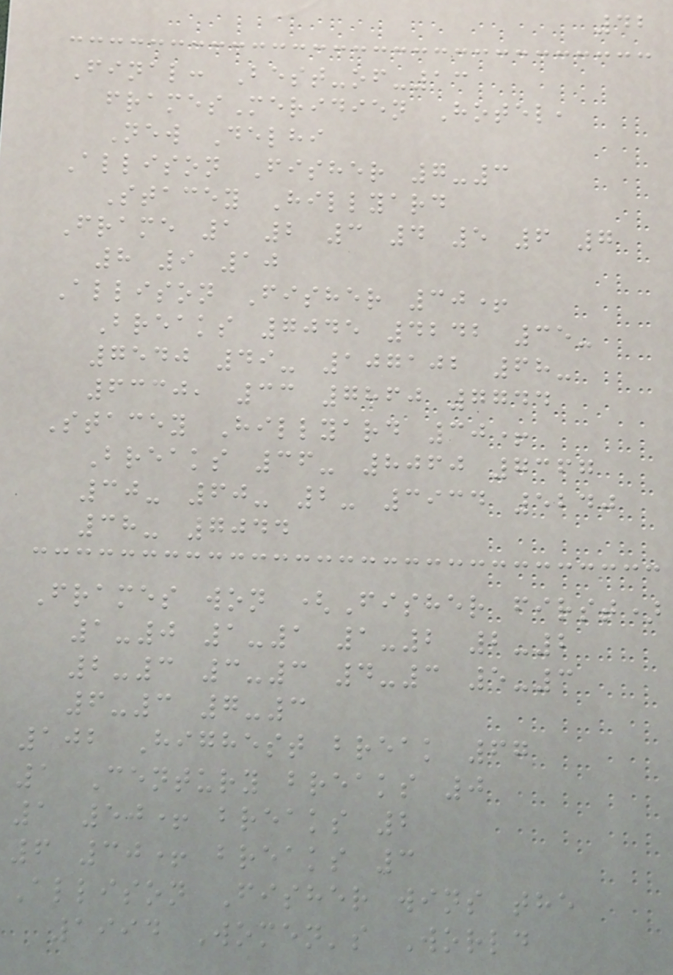42
Final: Best-of-13
framesMeridien Hotel,
New Delhi
Allison Fisher 7-3
Stacey Hillyard
Frame 1 2 3 4 5 6 7
8 9 10
Allison Fisher 30+
Breaks 7045 4242 35-
7540 49- 107102 68-
6330, 33 7860 7744
Stacey Hillyard 30+
Breaks 36- 8060 7367
30- 60- 2- 3934 5240
38- 7044
Frames won (Fisher first)
1-0 1-1 1-2 2-2
2-3 3-3 4-3 5-3
6-3 7-3
102 Highest break 67
1 Century breaks 0
1 50+ breaks 2
6 30+ breaks 3
Allison Fisher wins the
1994 Women's World
